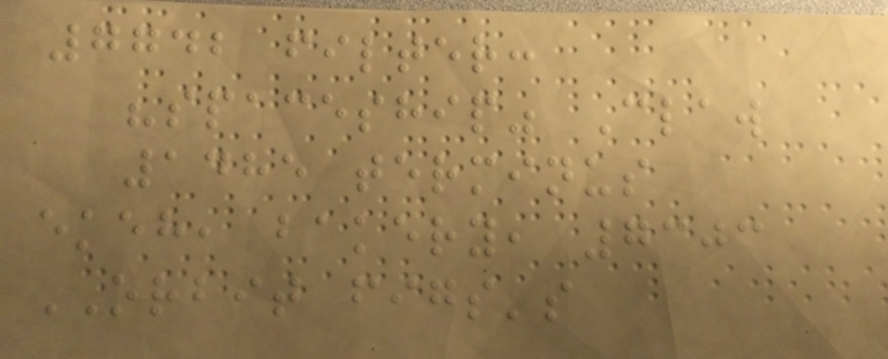7742 filter:
"spaceship" Claw
1485 terminus
ekeh, bakery, 7303
ORBIT figs's
